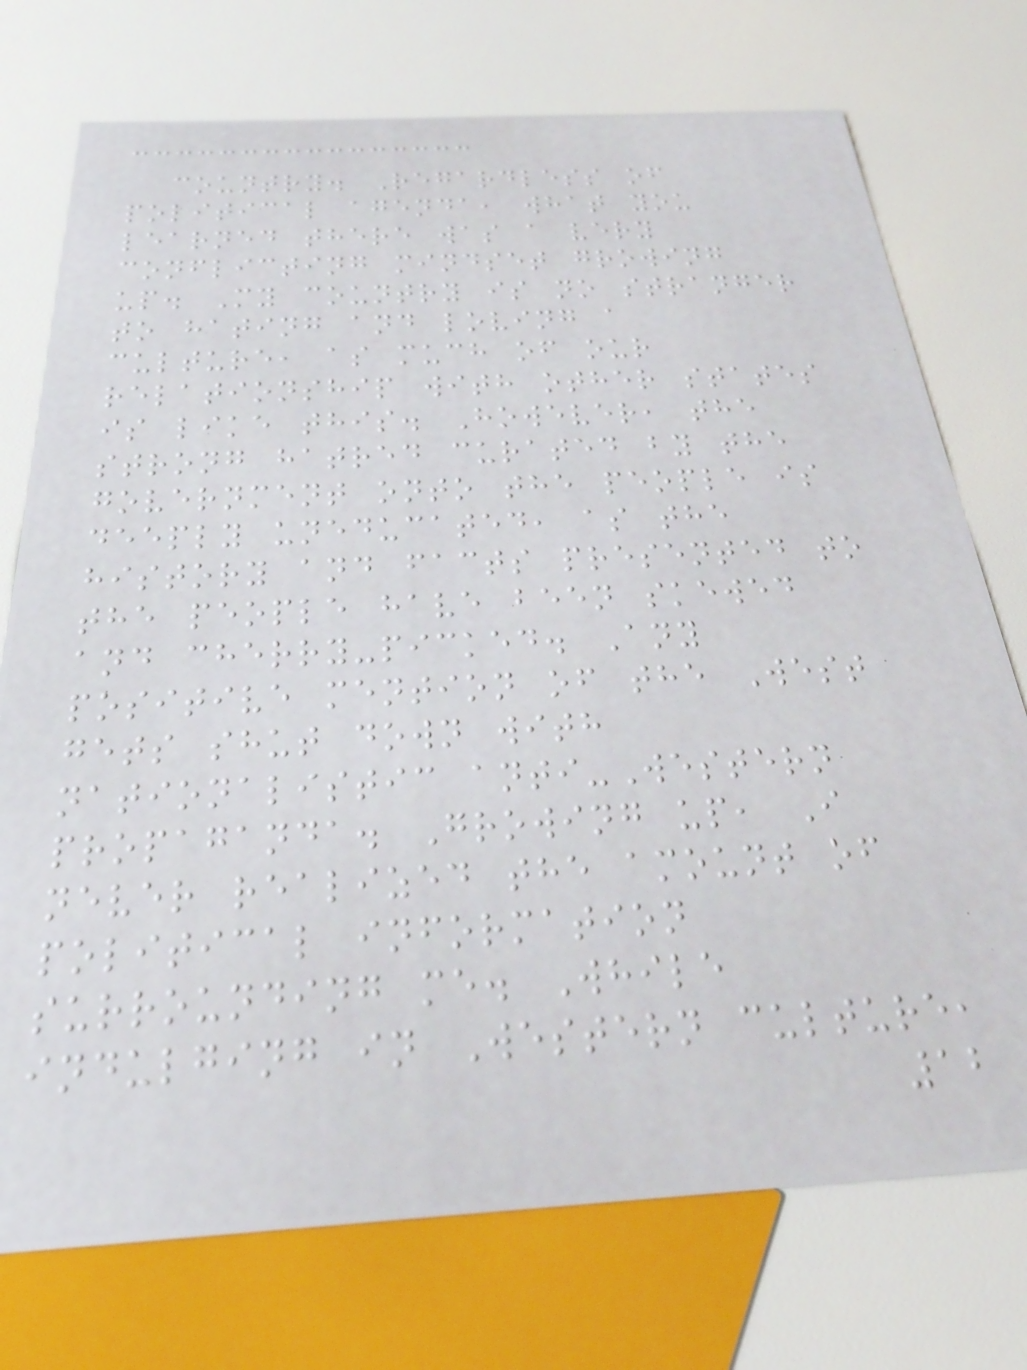country. Regardless of
political agenda, what you
learned there was a very
conflicting mindset growing
up. My country is no stranger
to hating and loving a
culture, as much of our
relationship with other states
is like this. However, the
strong hatred curated by the
government onto the people is
deeply uneducated, as the
history and facts presented to
the people have been skewed
and cherry-picked. Any
positive mention of the West
gets shut down with
nationalistic anti-Western
propaganda. Growing up, I
never realized the amount of
political information
surrounding me. While
indulging in Western culture,
12
